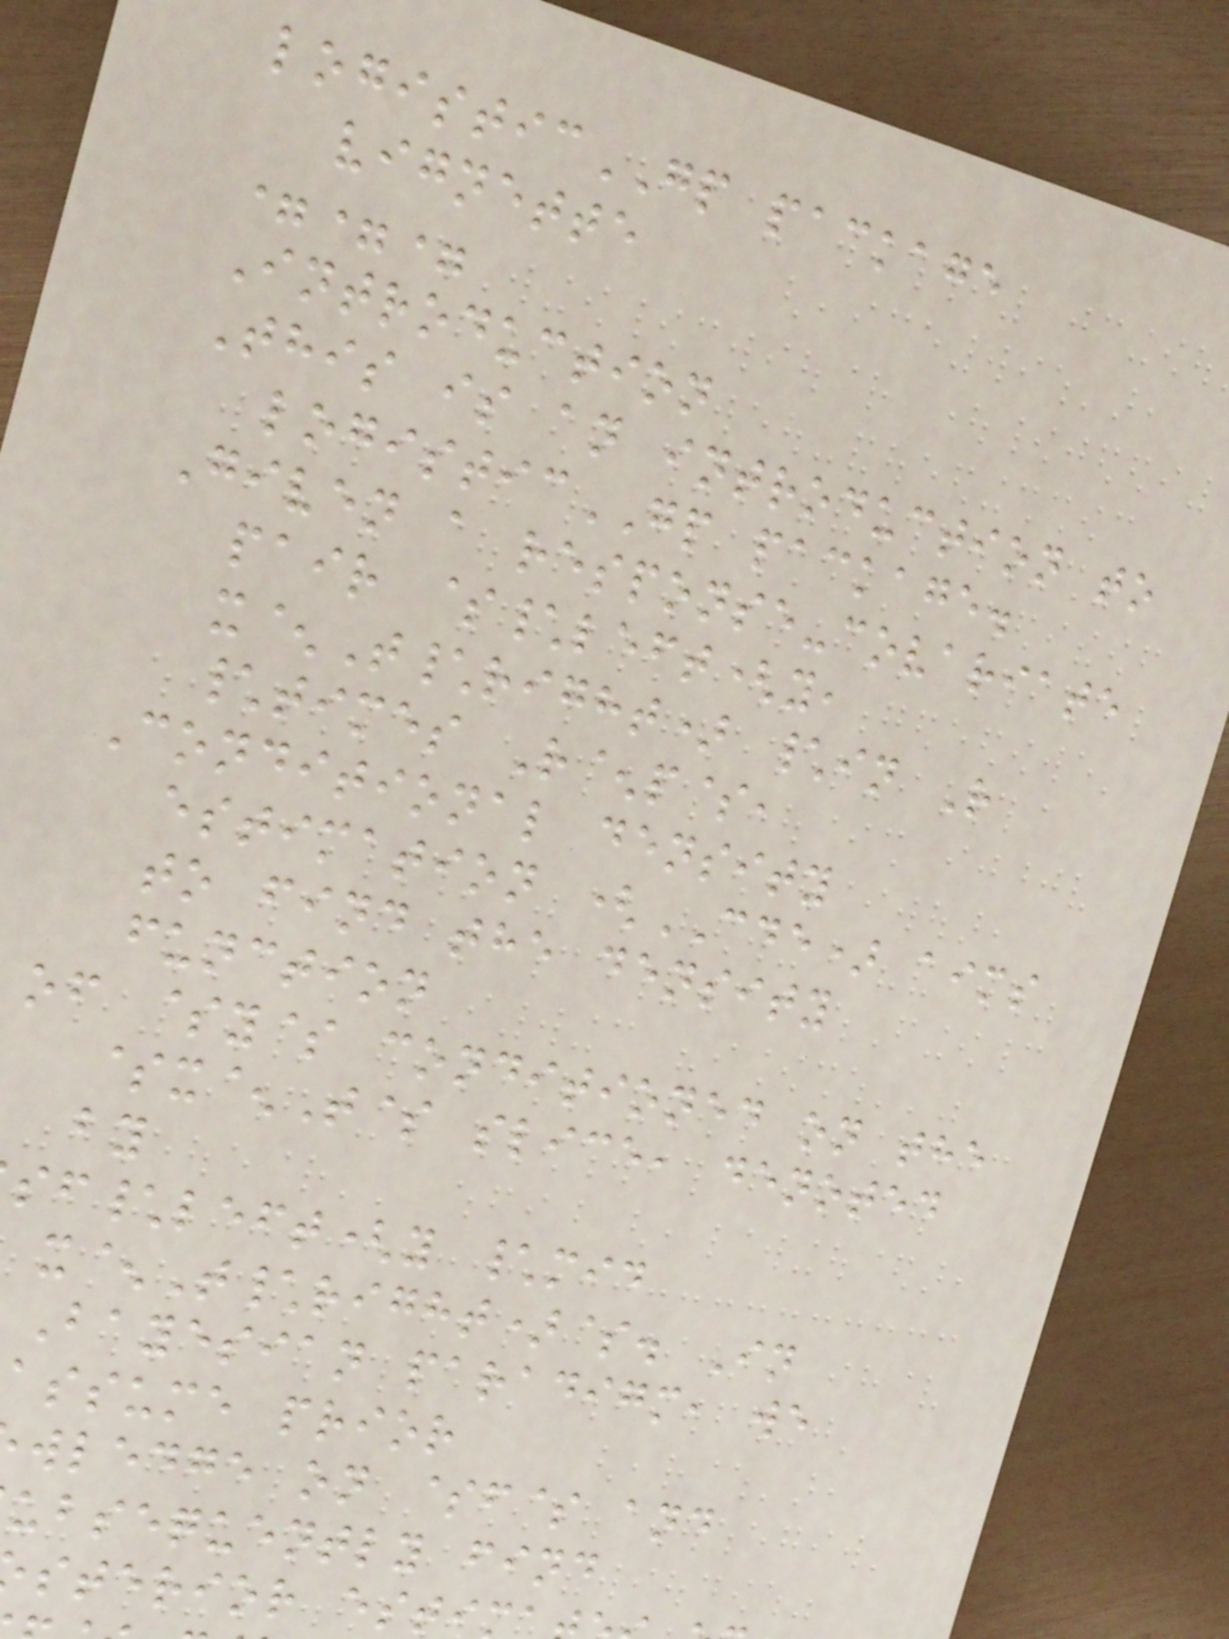logisticGP package
vignette
===
Introduction
This is an introduction to
logisticGP package.
Given a response-covariate
pair $\left(y,
x^T\right) \in R
\times R^p$,
Conditional density
estimation (CDE) aims
to find the density
function
of $y$ conditioned on the
$x^T$ slice, denoted
by
f\left(y \mid
x^T\right)$. In
Bayesian paradigm, we
assume prior
wledge on $f$ and
ubsequently find
sterior esti
